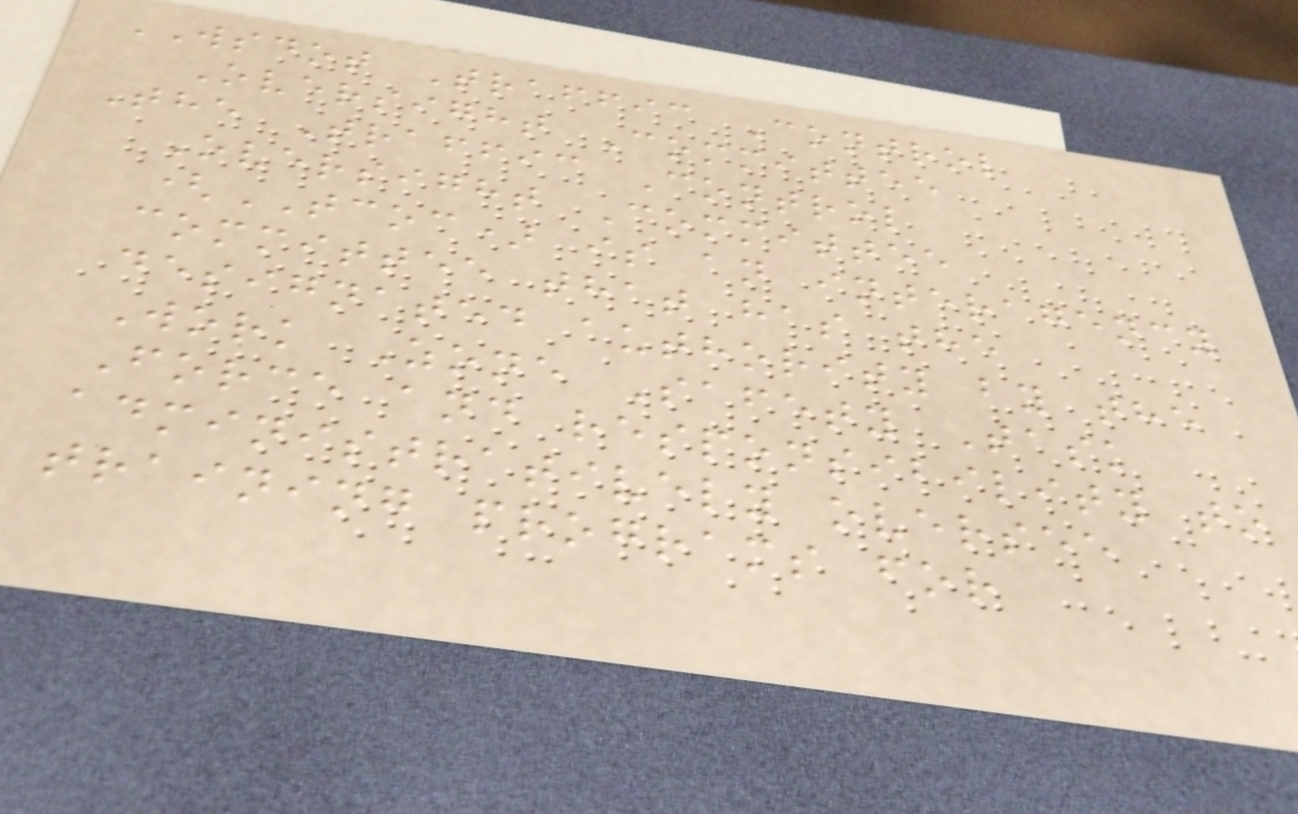WSDOT Traffic Control
Oversight Committee
The Traffic Control
Oversight Committee
(TCOC) is an interagency
committee that has the
designated authority by the
Work Zone Safety Task
Force and responsibility to
administratively oversee
training programs for
